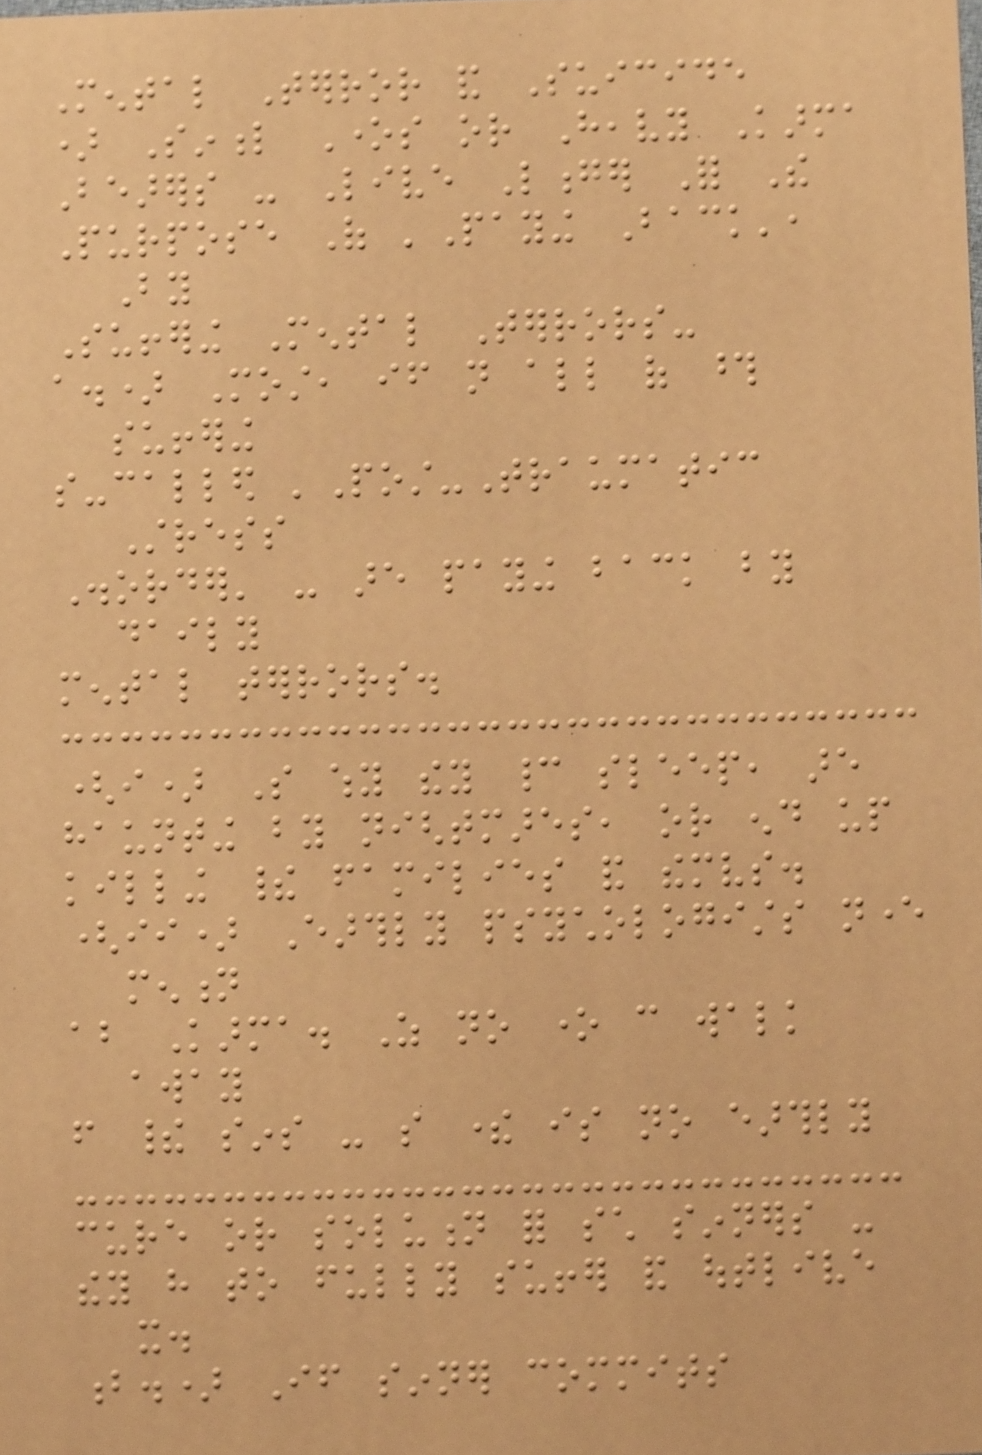Mental Terror and Suicide
) Sinful Ones or Heavy Karma
Bearers - Live Longer For The
Purpose Of 'Paying Back',
By
Suffering Mental Terrors-
a.) Most, if not all of those
suffering
so-called 'Post-Traumatic
Stress
Disorder' - are paying back by
daily
mental terrors.
(i) So why they cannot sleep, are
haunting by nightmares, or end up
killing their families and themselves.
(ii) Earthly psychologists never
mention
about Karma. As no one can walk
away
from their sins - so there is no earthly
cure or solution for such sinners -
they have to fully suffer and outlive
it.
b.) If sinner commits
